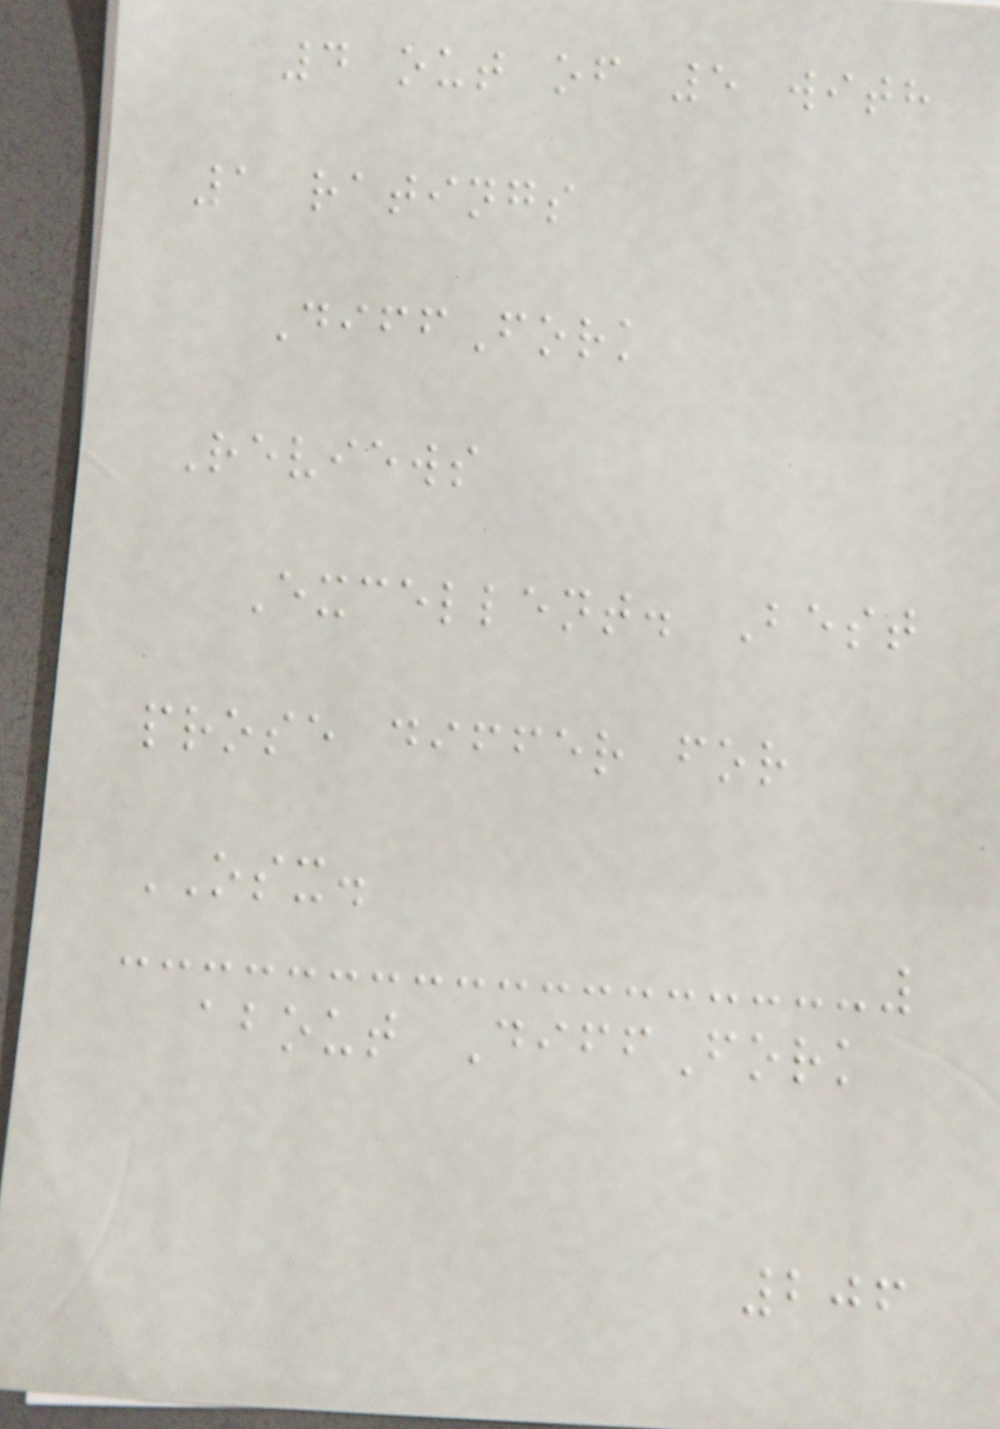4 out of 5 with
1 ratings
DiffFork
Reviews
Excellent. Best
prose differ for
OSX.
about DiffFork
206
